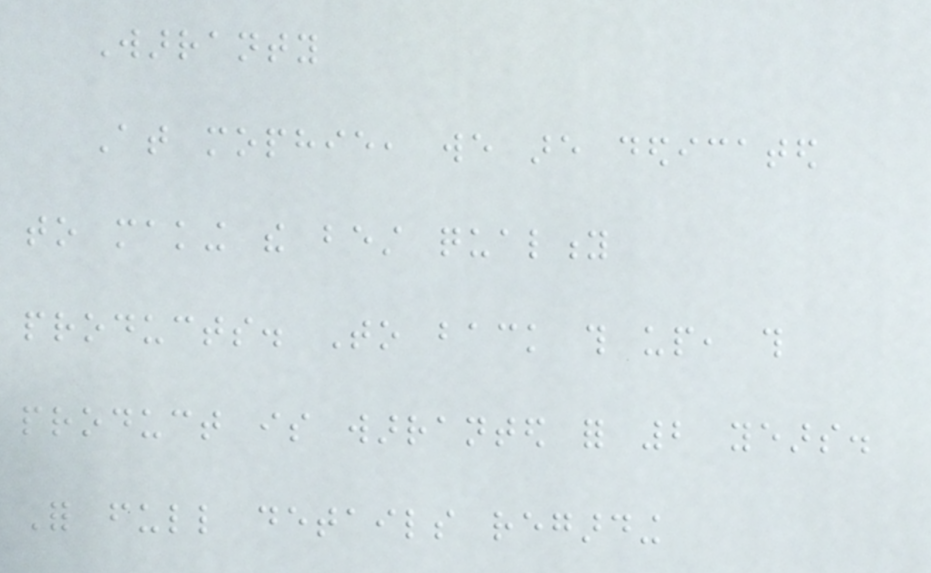Warranty
At mophie, we are dedicated
to making the best quality
products. To back this up, this
product is warranted for 2 years.
For full details regarding
